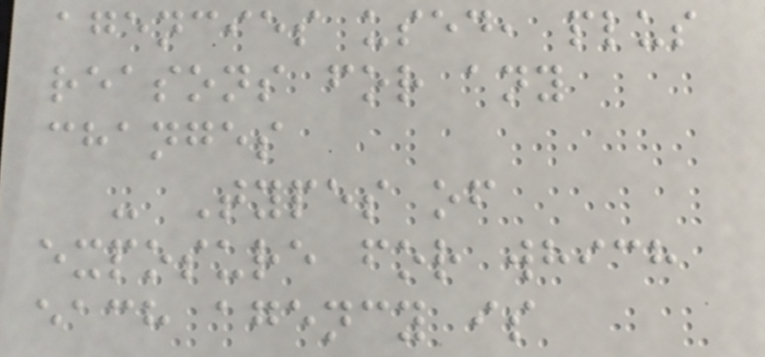agencies used, plus
reasons for any
changes
- Types of
exposure for which
each agency is
